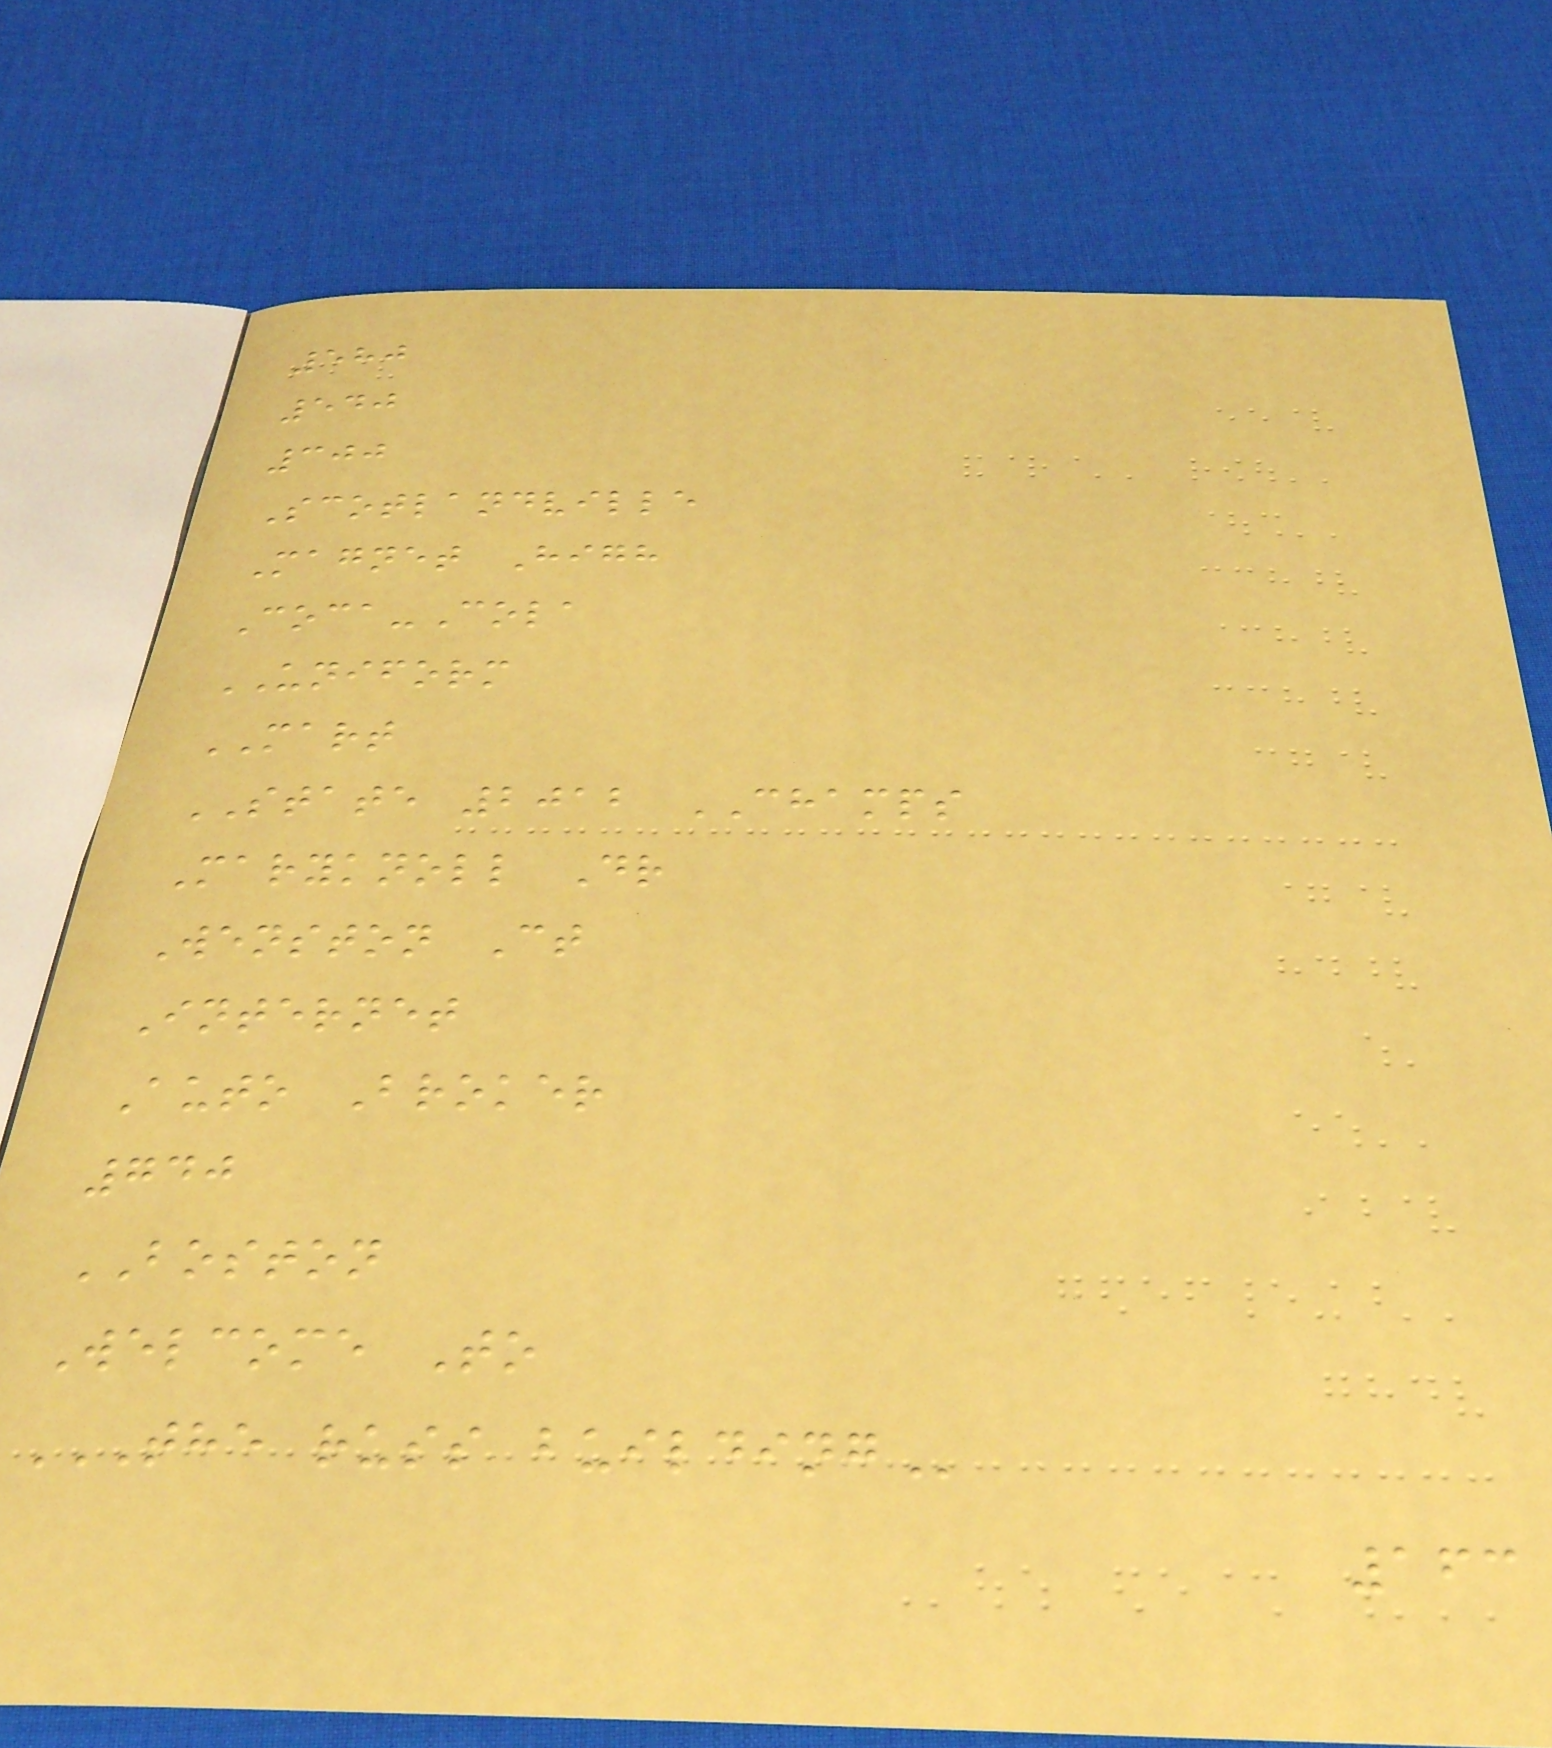580
540
300
Scotlandville
Magnet High
Coca-Cola
UNIFORM
MART
STATE 2012 CHAMPS
Maryknoll Dr
Wenston Ct
Internet
Auto Broker
740
BOSTON
Welcome To
THE RUSS BUILDING
163
